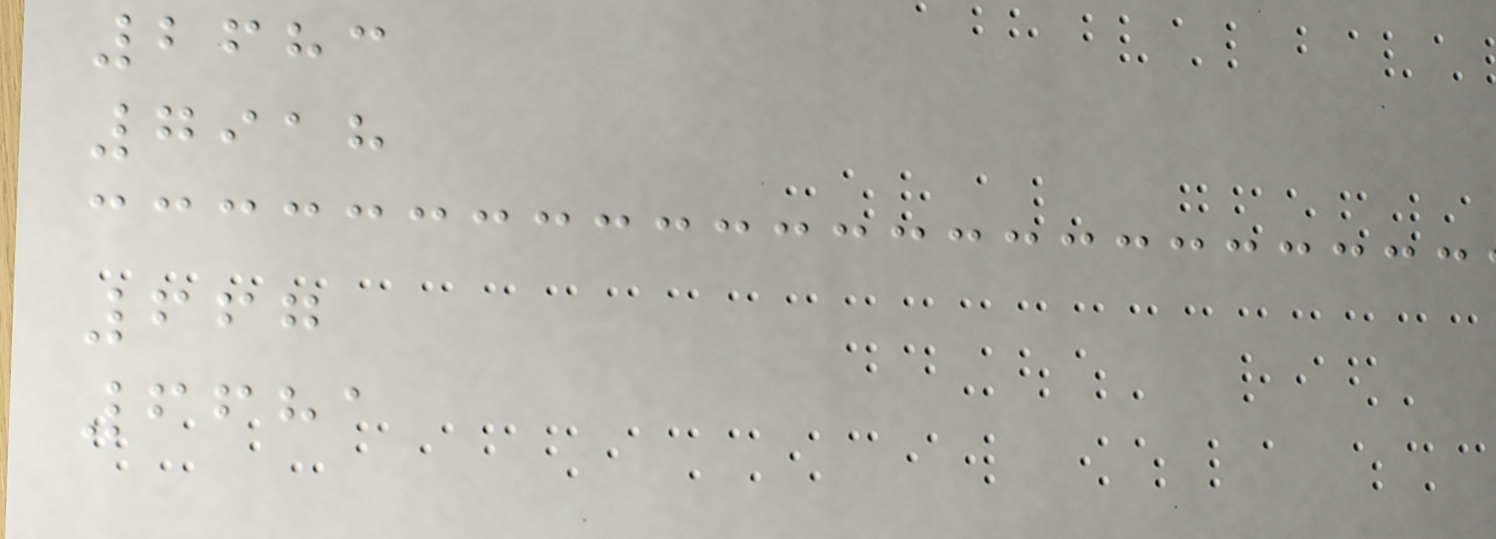2683
7918
667
6681
